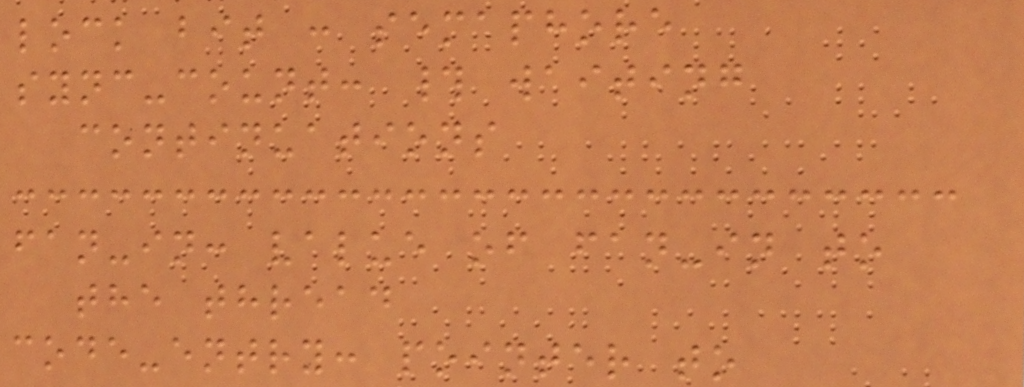lock bit : semaphore
sync-count: # waiting
continuations
fan-in: value of fan-in to
the thread
code-entry: pointer to
